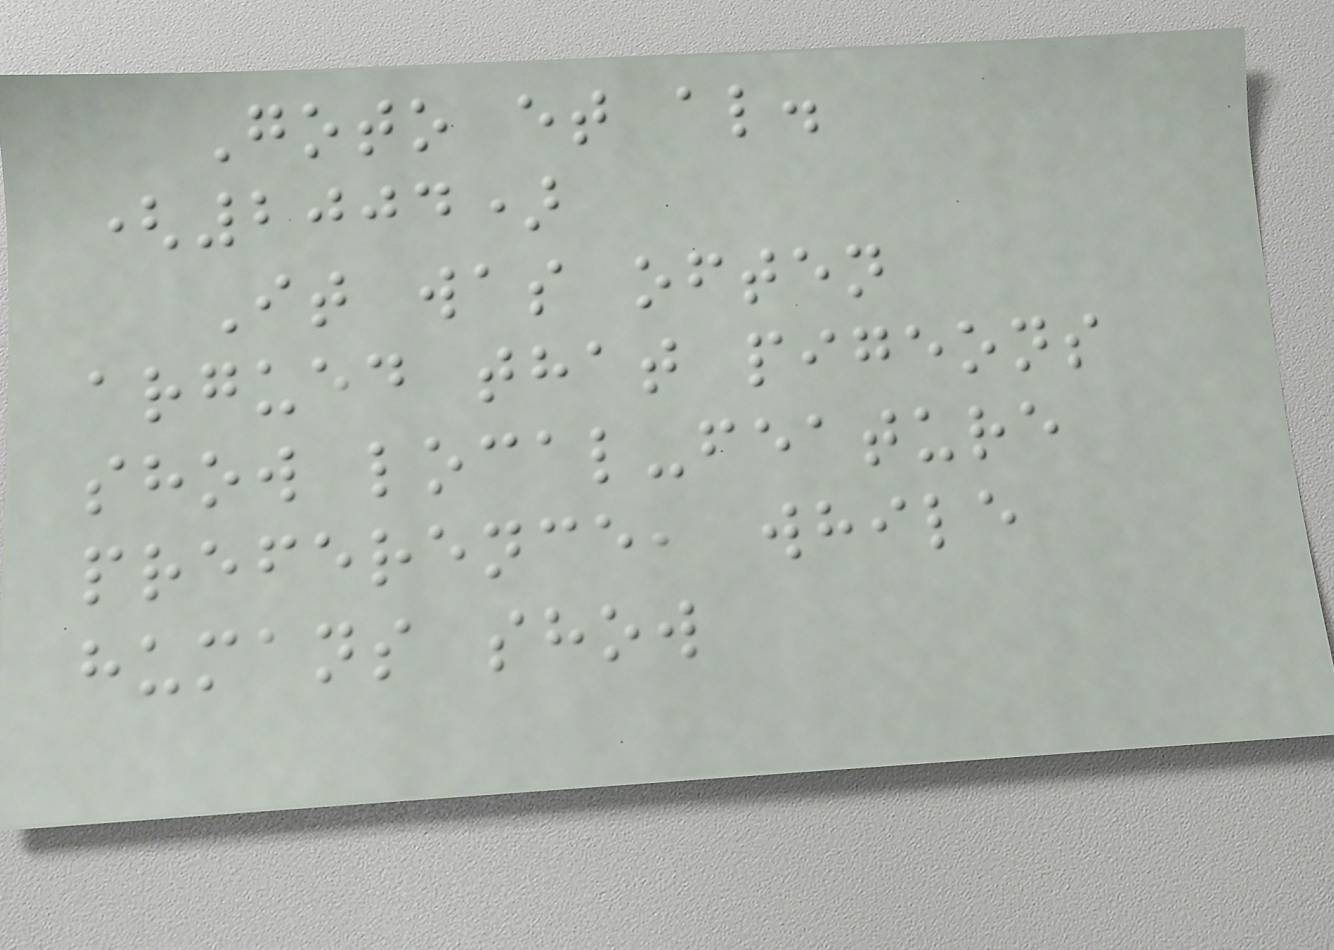Goto et al.
(2004)
It was often
argued that pigeons
show local-feature
preference, while
humans show
